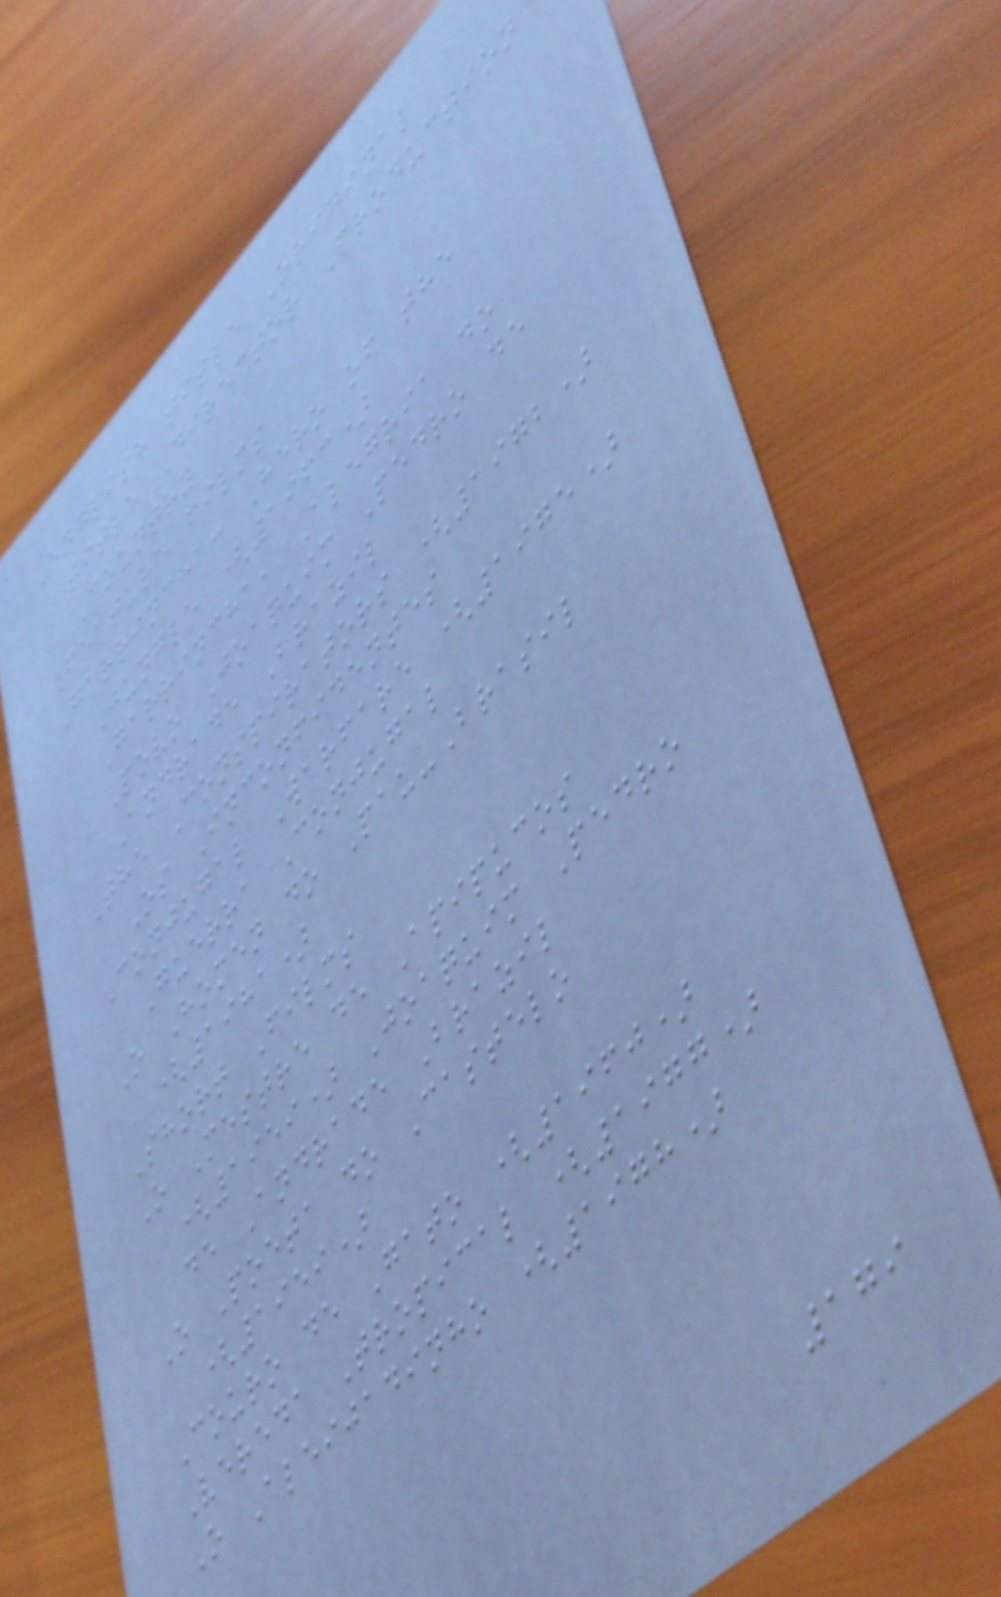English title Original
title Director Production
Country
Feature films
Garrincha: Hero of the
Jungle (1963)
Garrincha, Alegria do
Povo Joaquim Pedro de
Andrade Brazil
The Conspirators (1972)
Os Inconfidentes
Conjugal Warfare (1975)
Guerra Conjugal
O Homen do Pau-Brasil
(1981)
Short Films
O Mestre de Apipucos
(1959) Joaquim Pedro
de Andrade Brazil
O Poeta do Castelo
(1959)
Couro de Gato (1960)
Vereda Tropical (1977)
O Aleijadinho (1978)
179
